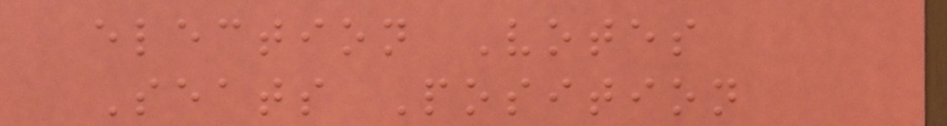election Votes
Seats Position
